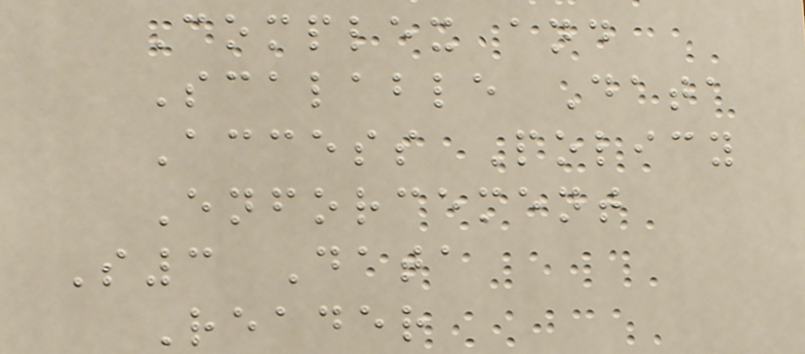Complex and
Scalable Data
Access Policy
Enforcement
S3 Data
Reader
